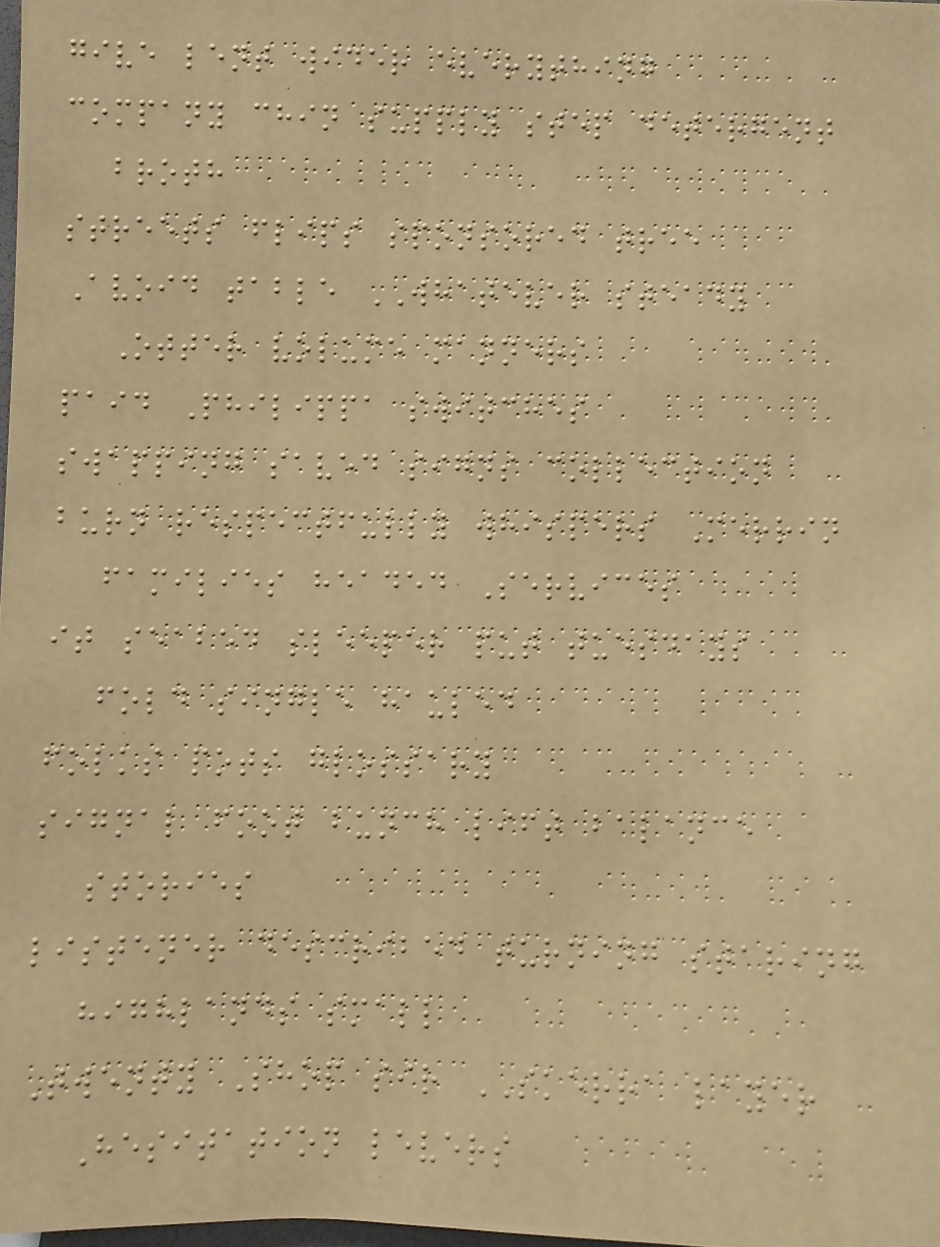give lent wider everything
company chin supply step detergent
broth
streets flips sponsored tree
Avoid table WHATEVER steady
Otter volume manners
paid Philippa switches
swapping saved signs collection
burn respectfully whispers Merrin
families headed Services
it seabed sleeper put tuesdays
fold single hauled
folks pots glossary
signal foot bunch lift balance
stories
listener described turning staring
highlands small
Twenty Shop sir SKERRA layer
Hesitation levers
